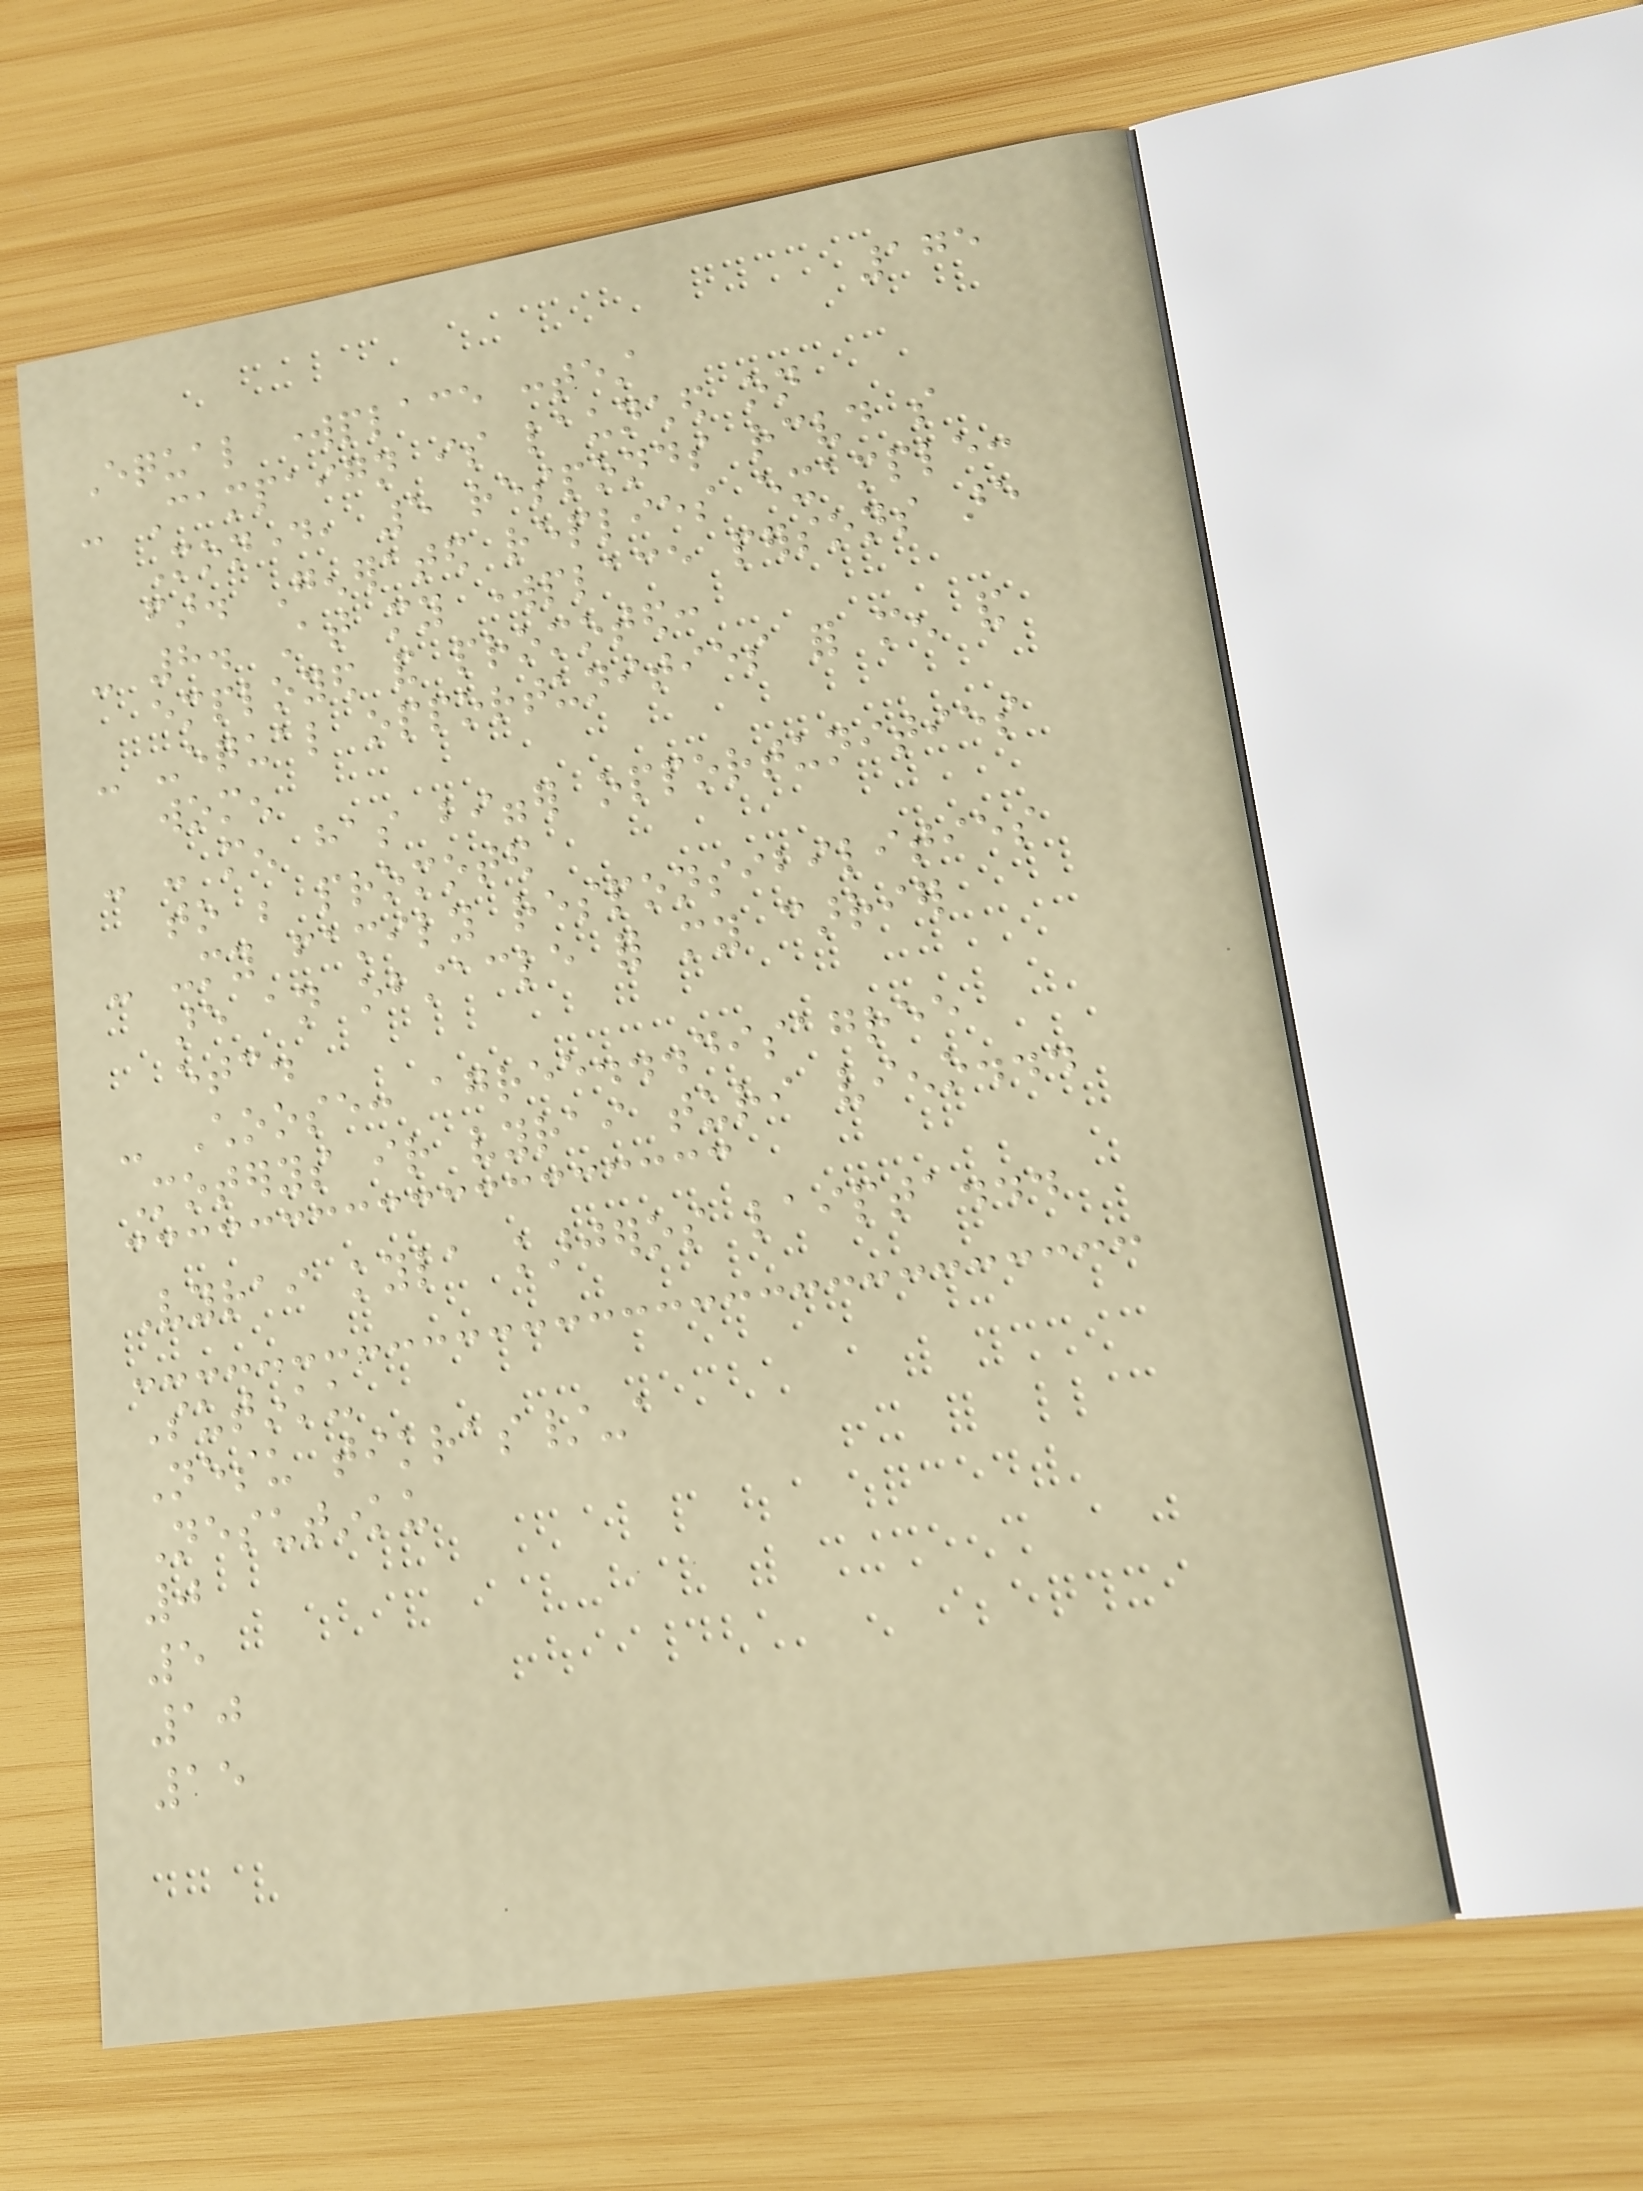175
Equal workplace contest
- Campaign is launched on
Monday, 5 responds received so
far. Generated replies example:
- 8. At my workplace persons are
employed and promoted:
- -equal opportunities for men and
women
- - men has bigger opportunities
to be promoted
- -my family responsibilities
are an obstacle for my carrier
etc.
- Choose: agree...disagree
Moterys ir vyrai turi vieno...
Vyrai kyla karjeros laipta...
Sutinku
Nesu tikras/-a
Nesutinku
0
5
10
15
